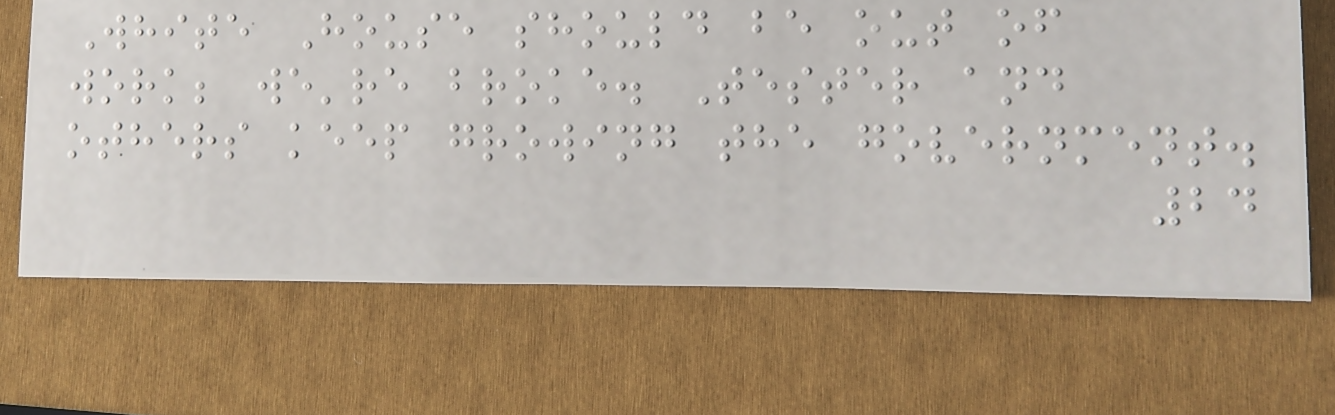White House should be out of
work; we're broke. Tester and
others keep growing the government.
24
